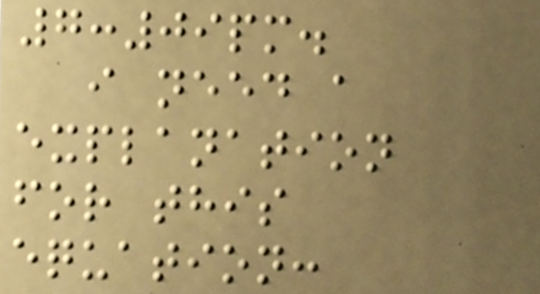7:09pm.
i need a
explanation
for this
equation:
